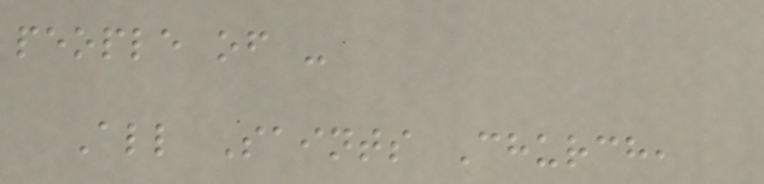people of -
All Saints Church,
